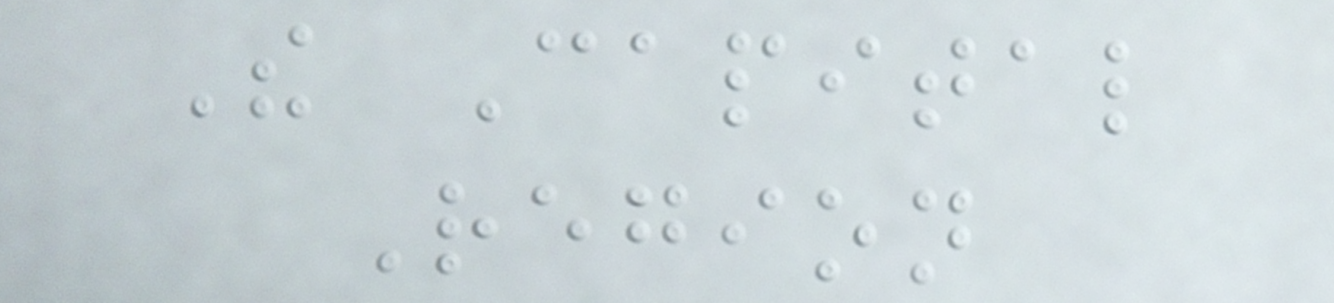The Capital
Region
